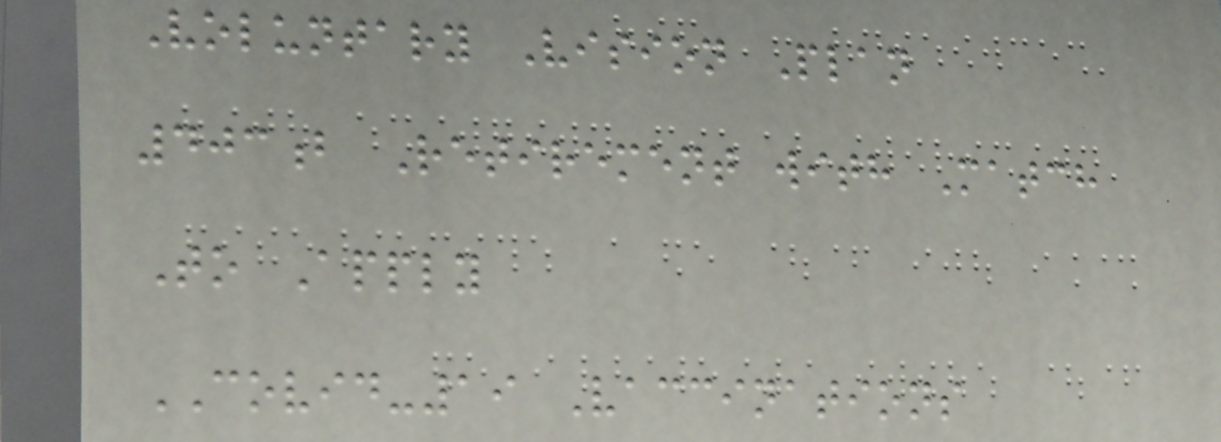Voluntary Vision Plan
403b Retirement with Match
To Apply
COVID-19 Vaccinations
